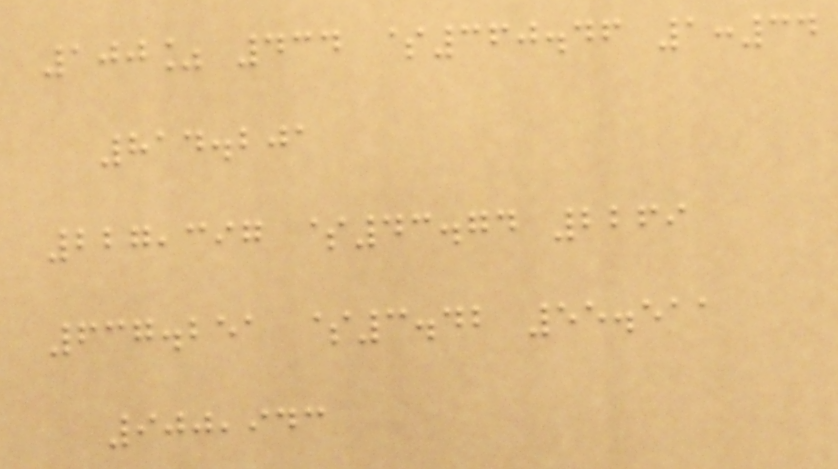100% 434 $360.46 1:34
814.201
227,397 $43.74 2269
637.251 $3.42 55.511
900,943
